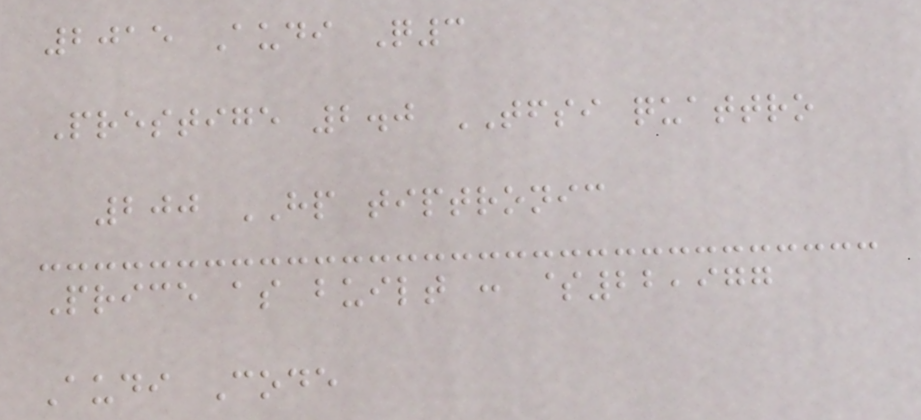2015 Audi Q3
Prestige 2.0 TFSI quattro
200 HP tiptronic
Price as built : $22,977
Audi Code
